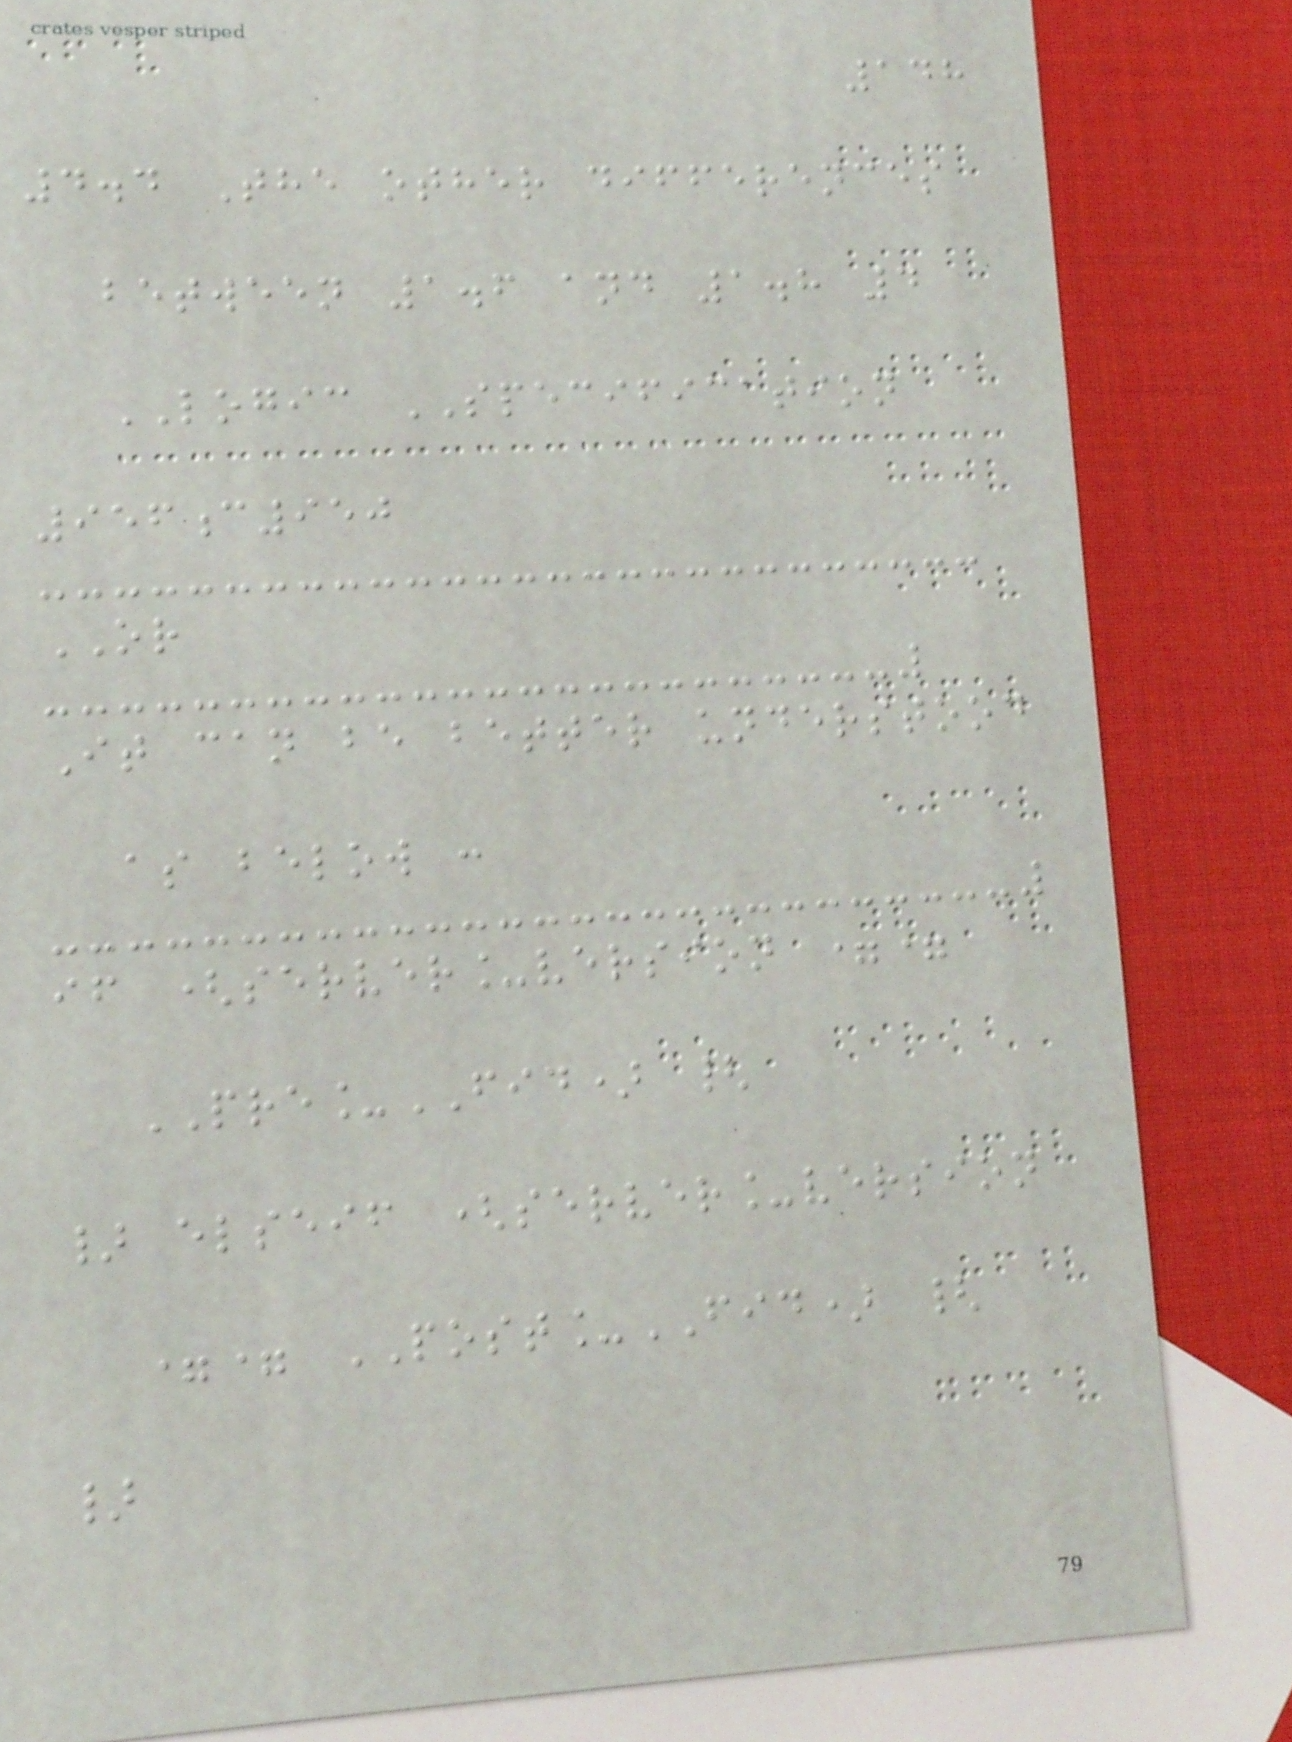148
4.4 The other differences
between 1.6 and 1.8 4
LOGIC SPECIFICATION
956c950
OR
It can be better understood
as below :
if (server_version ==
PRE_FID) {
} elseif (server_version
== POST_FID) {
}
